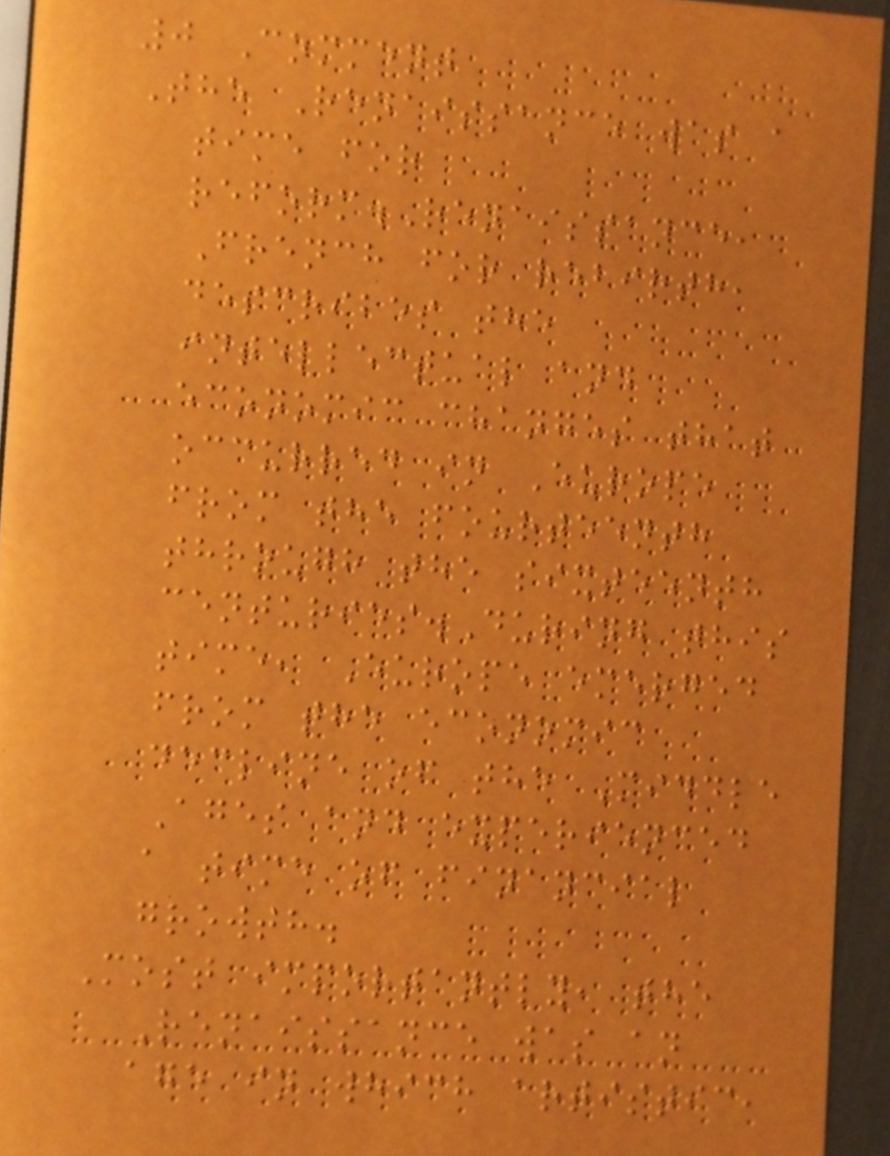0 Comment
The Renaissance was a
time for
reform.Renaissance,
French for rebirth,
describes the
intellectual and
economic changes that
occurred in Europe
from the fourteenth
through the sixteenth
centuries.During this
time, Europe emerged
from the economic
decline of the Middle
Ages and experienced
a time of financial
growth.
Most importantly, the
Renaissance was an
age in which artistic,
